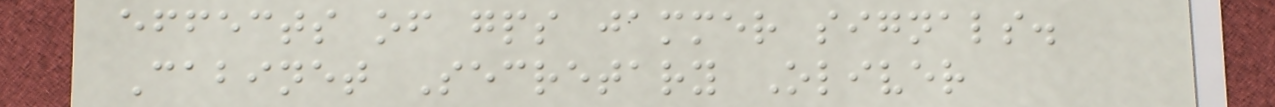effects of gps jammer signals.
Cabinet Secretary Oliver
